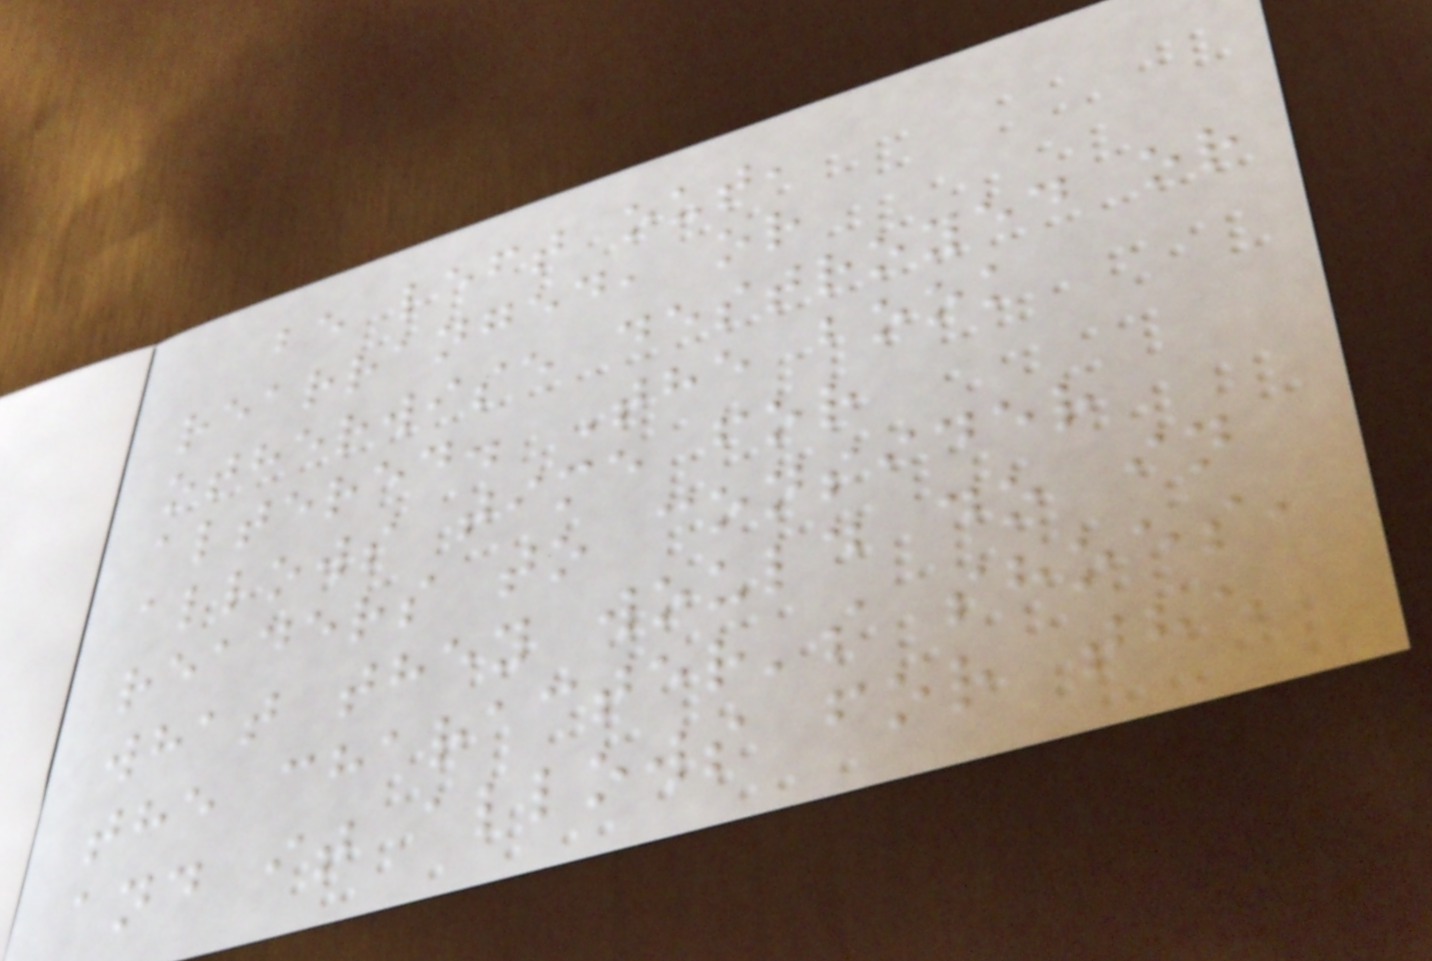be left out,
rearranged, or
otherwise destroyed or
altered. The book
allows time for
readers to consider
what they would do in
the character's shoes,
and it allows for the
